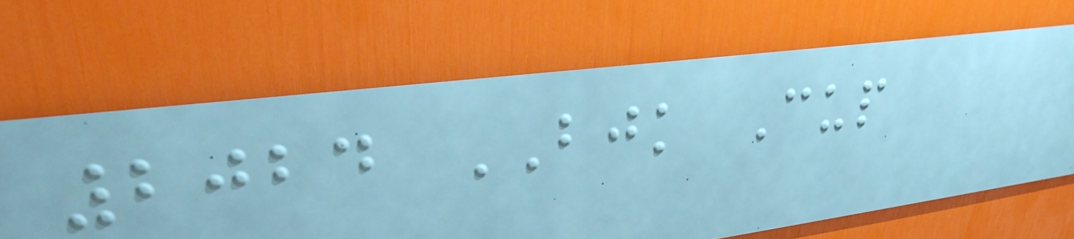2024 BJK Cup
